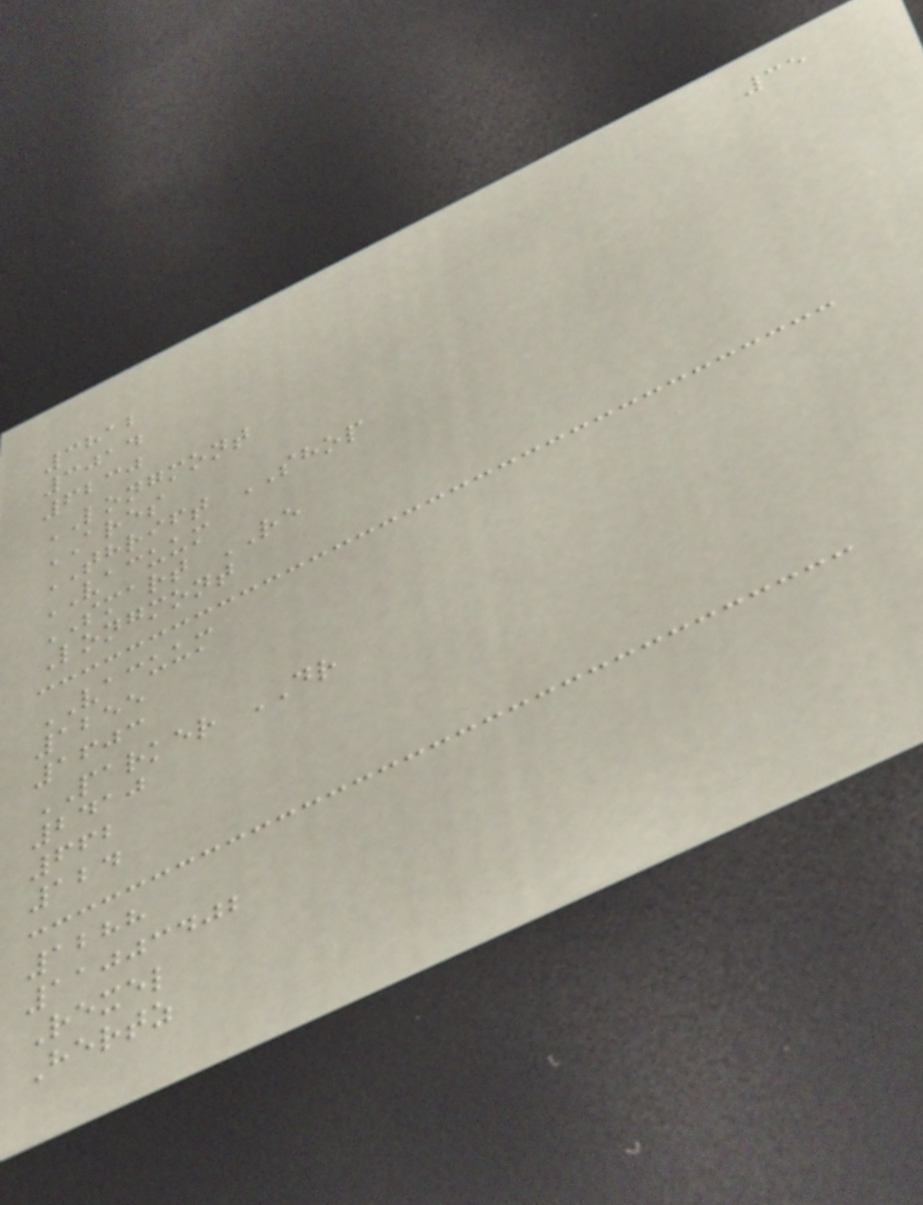35
3812
3014
6230
LONGMONT
ARES
THRIFT SHOP
VACUUM
SMART RE
Longmont
VACUUM
1255
1603
PARKER DR
2410
662
124
1288
11003402
Rexel
Hertz
